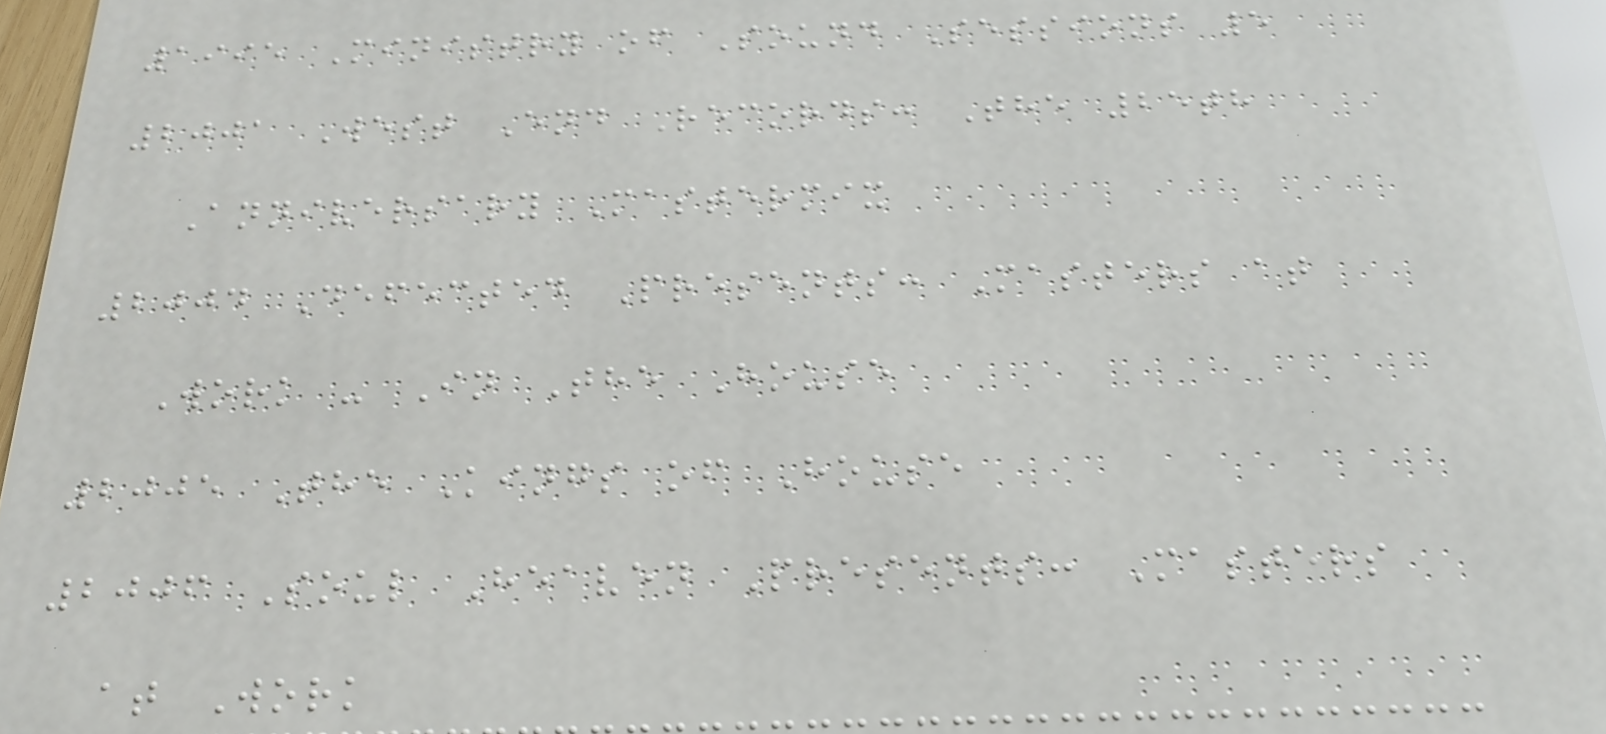1995 Ministry of Sound Sessions 5
2001 West End Records: The 25th
Anniversary Mastermix
2004 Defected Presents: Masters at
Work - In The House
2005 The Kings of House
2006 Soul Heaven Presents: Masters
at Work
